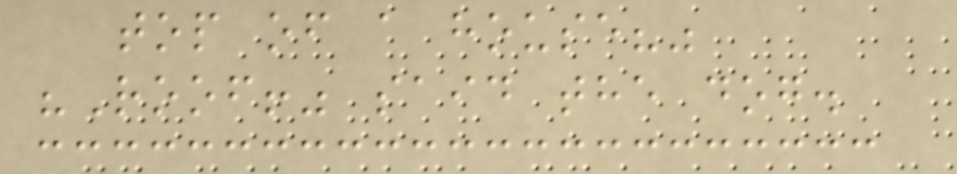top of a house?"
"Roof!" said the dog.
